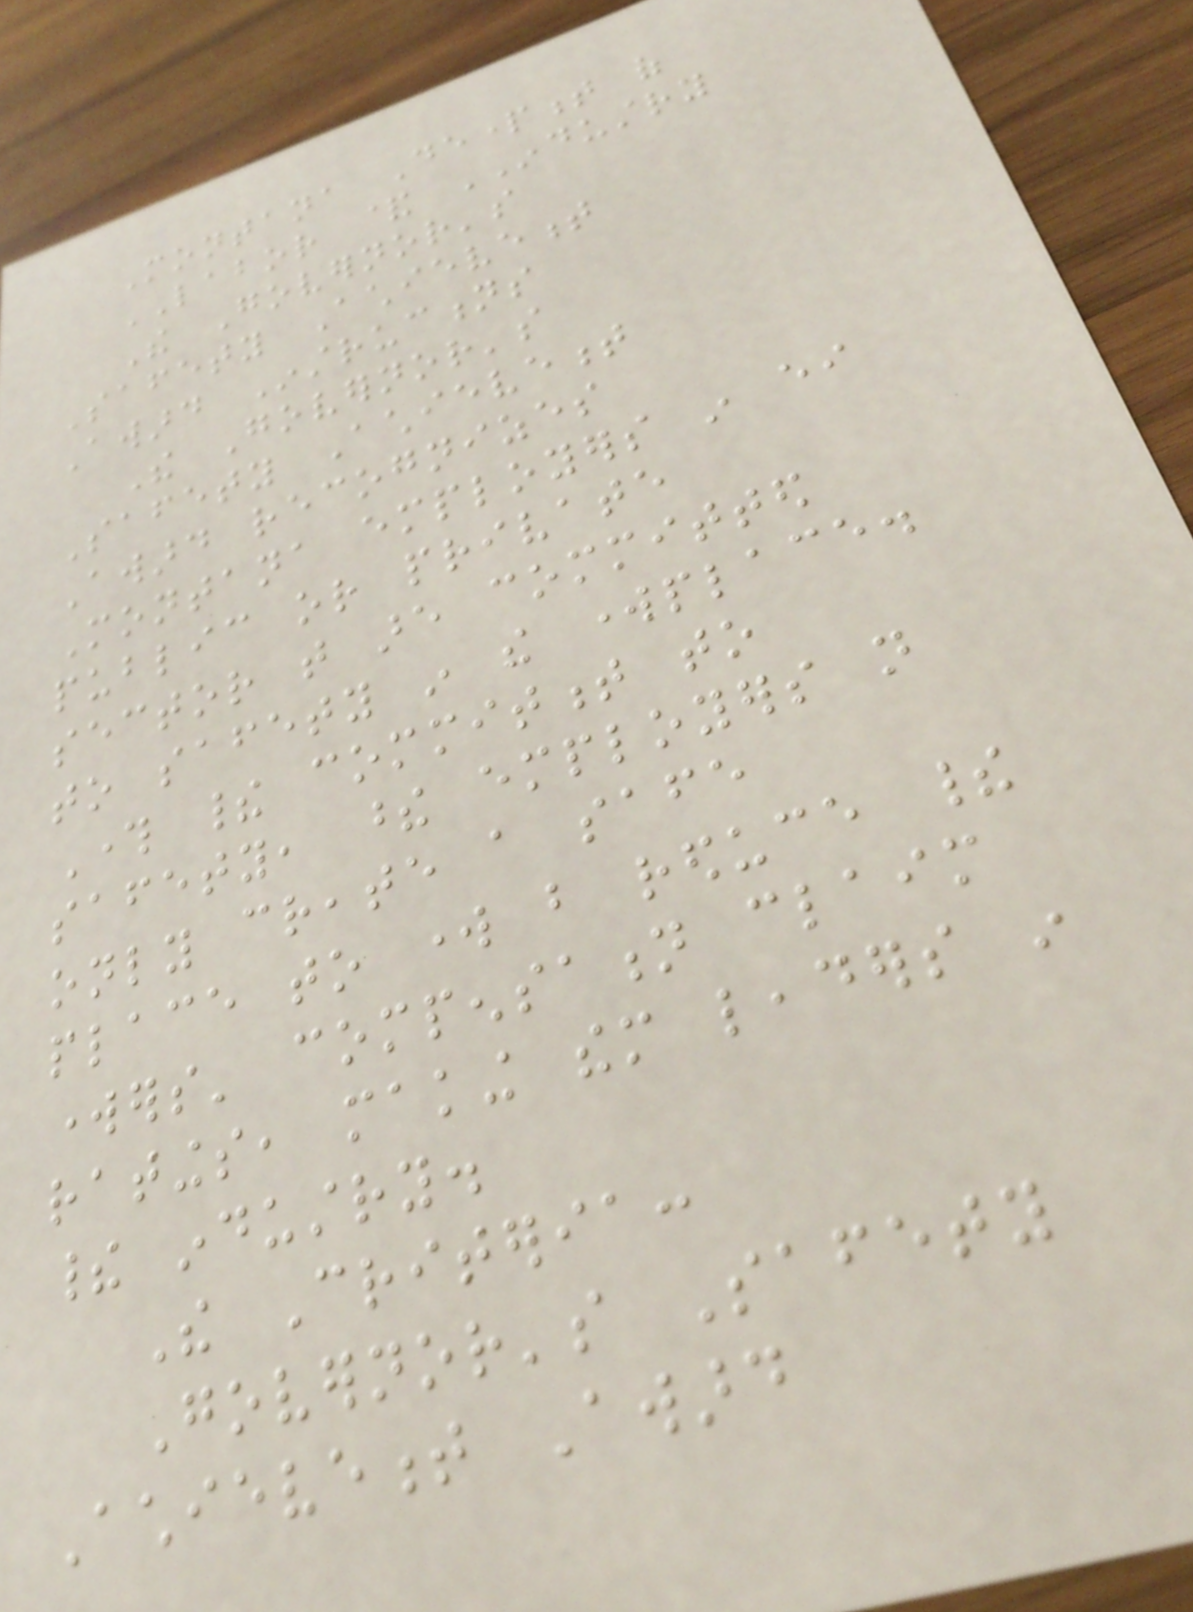Montana Department of
LABOR & INDUSTRY
The Governor's
Safety Achievement
Award Instructions
The Governor's
Safety Achievement
Award recognizes
Montana employers in either
public or private
sector that are committed
to safety in the workplace.
Through their commitment to
safety, these employers not
only create a safe
place to work but reduce their
workers' compensation claim
ratings, making them leaders in
their industry.
The Criteria:
Governor's Safety
Achievement Award
